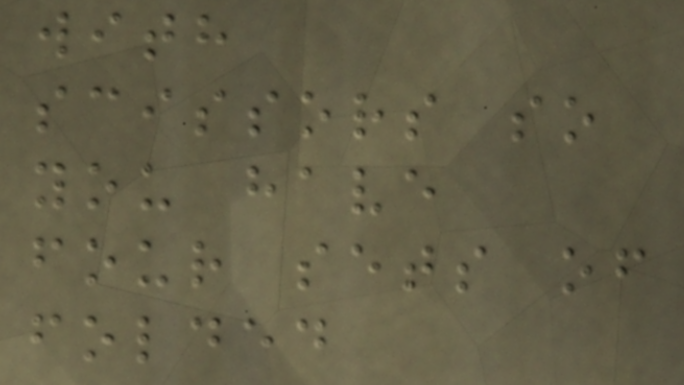with
scissors so
you have
four sets of
folded
